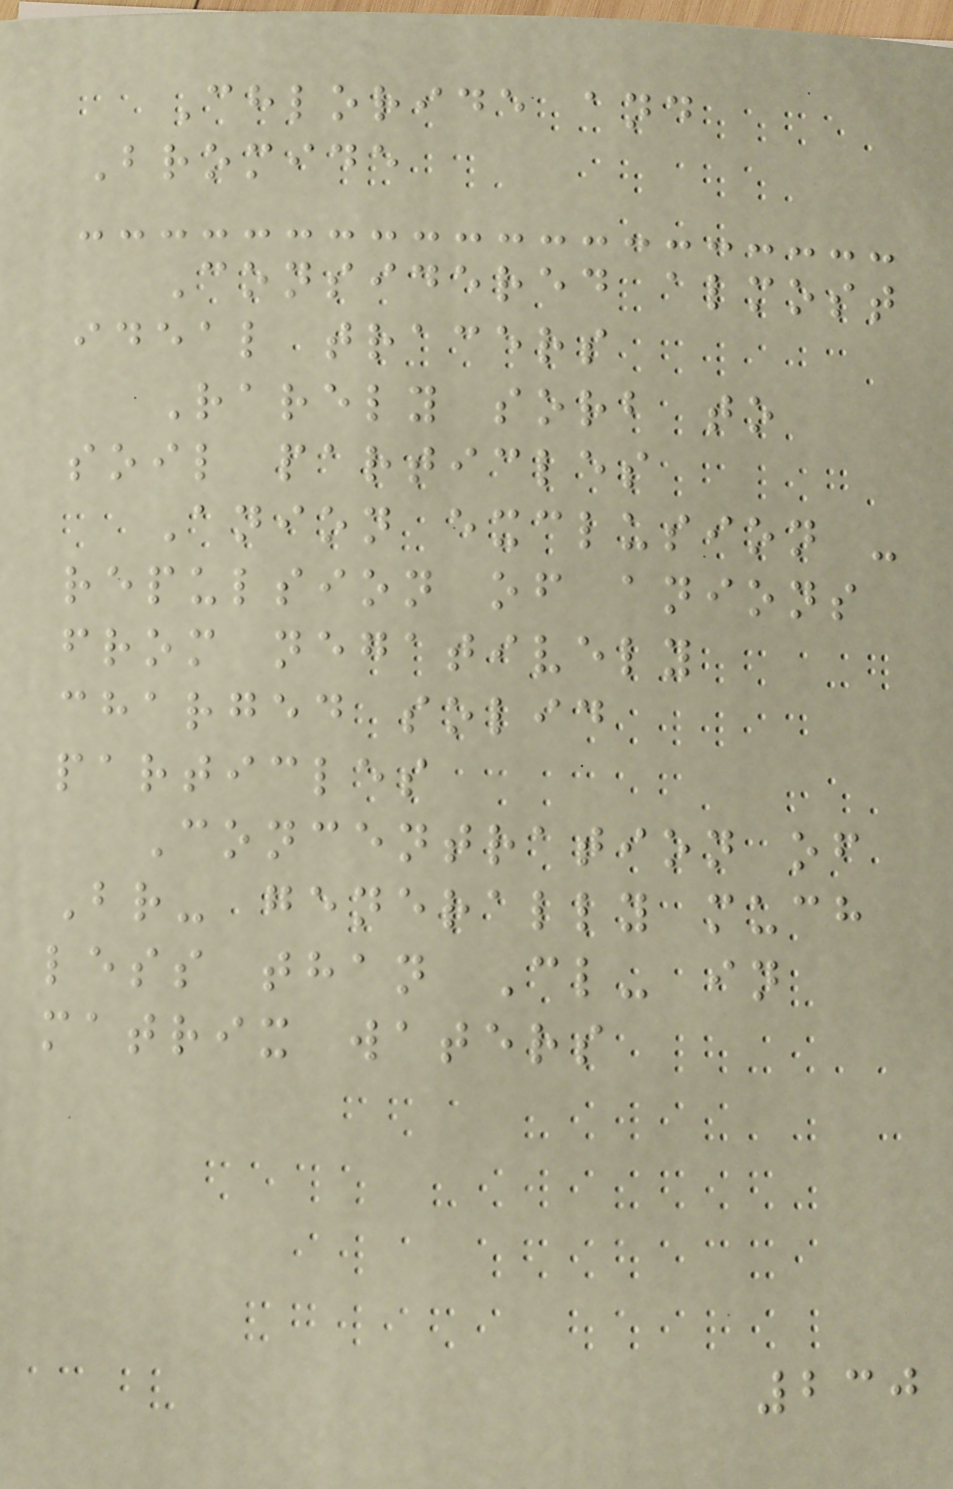Chloride and
Bromide
Considered almost
ideal tracers
Rarely sorb to
soil particles
Anion exclusion -
repulsion of anions
from negatively
charged solid
particles
Concentration of
Br- generally much
less than Cl- in
matrix waters
230
